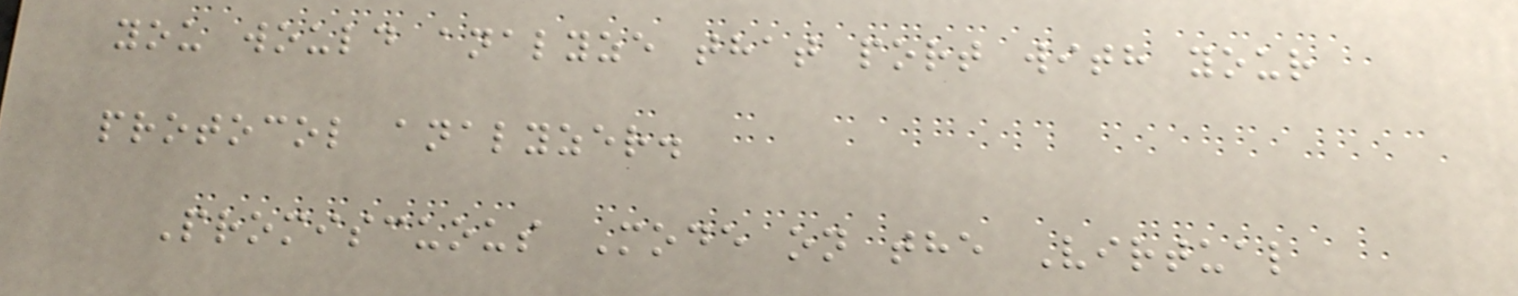you would analyze that port with your
protocol analyzer.
Promiscuous Mode on the Virtual
